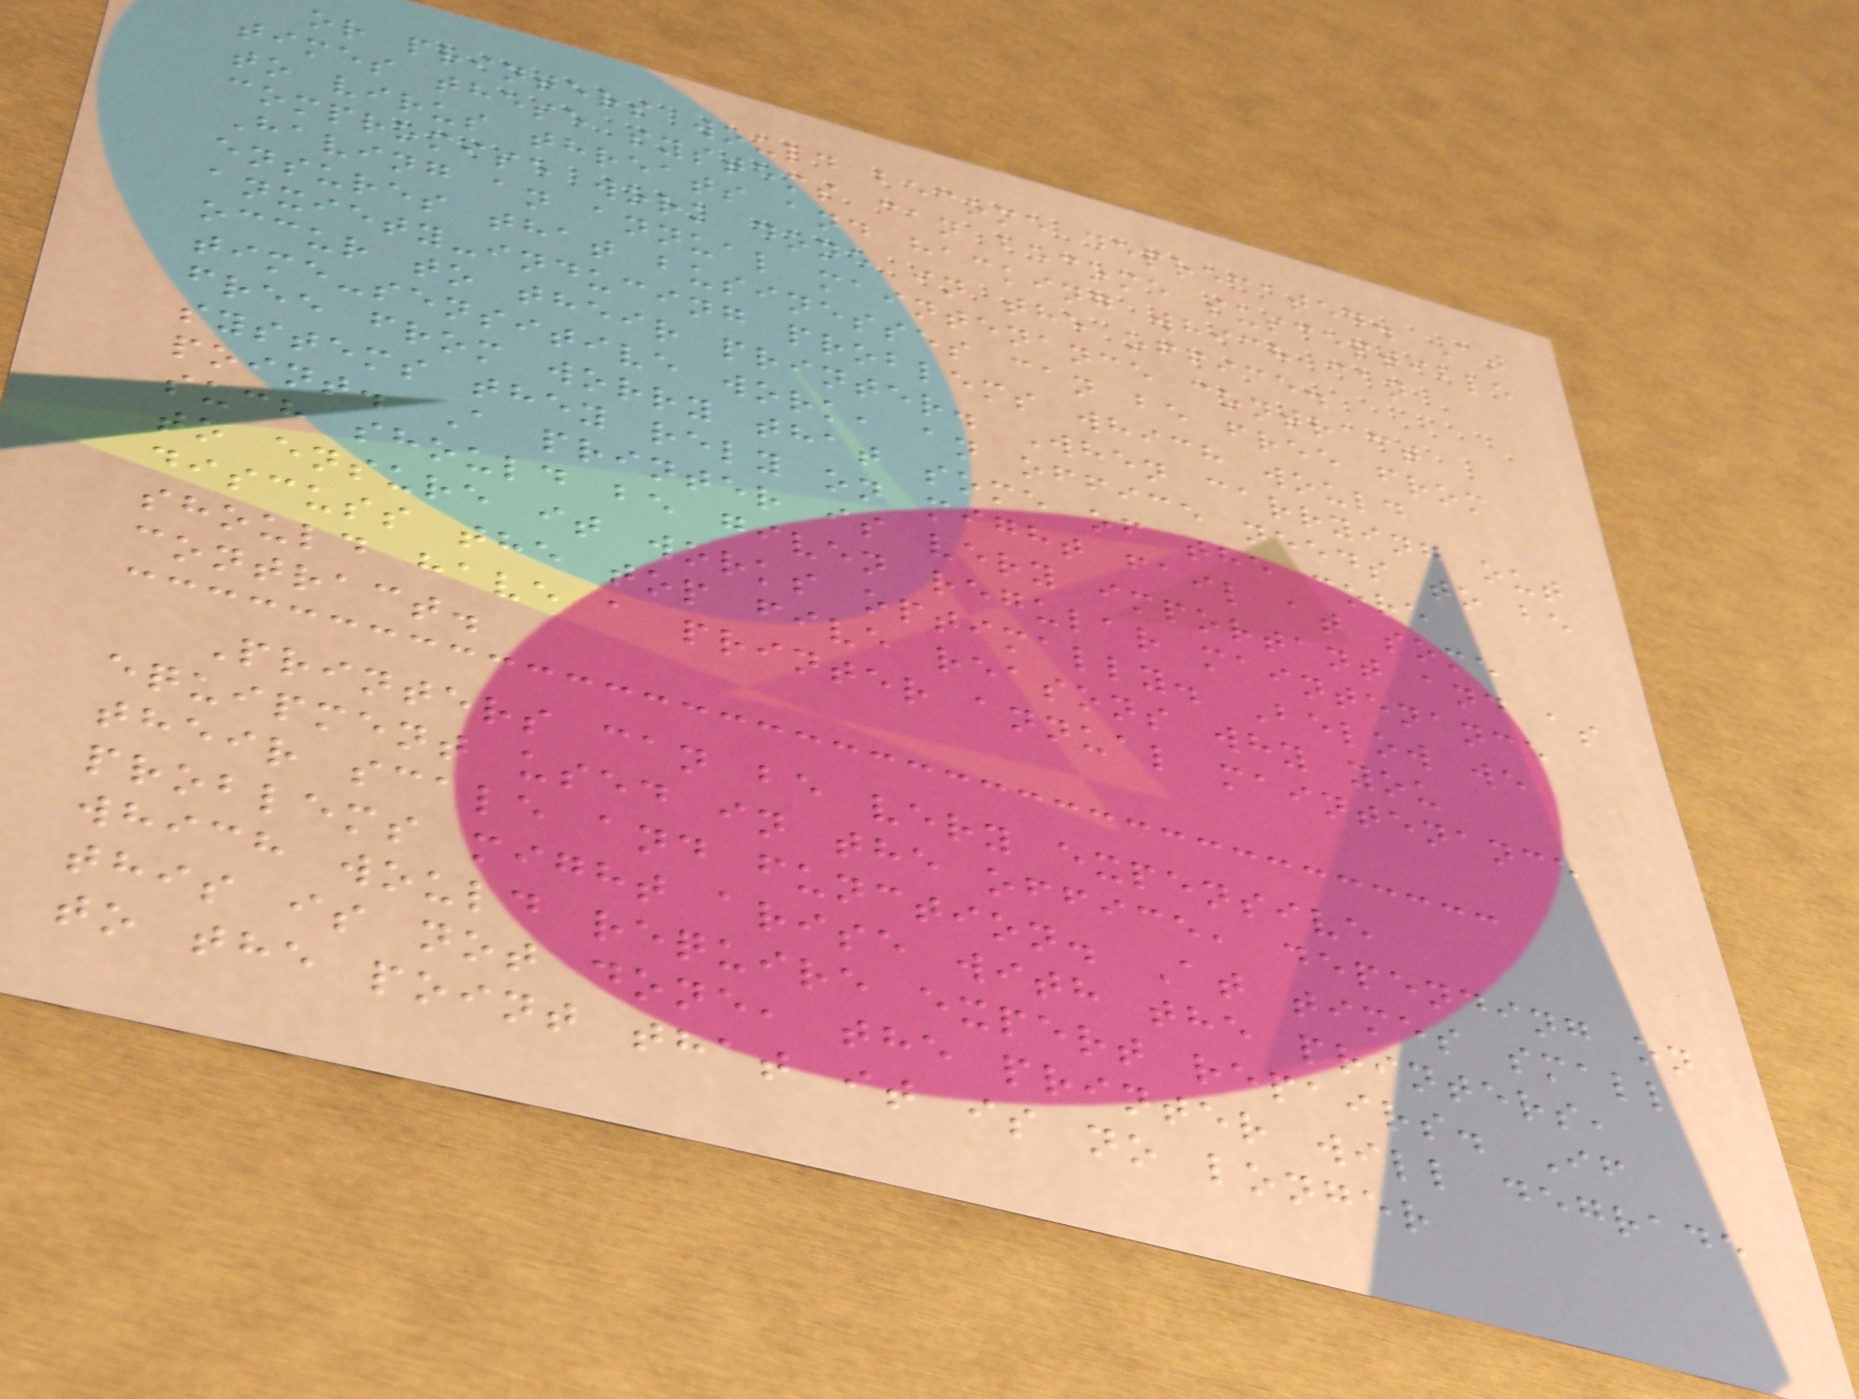or printers would become deprecated. At
times these systems can become susceptible
to virus threats and hacking which can
compromise work done in the office.
Having an annual maintenance contract
ensures that businesses can be free from
anxiety-inducing problems which would
occur to their printer. When carrying out
time-sensitive work, an office needs to be
free from worry that some of the core
systems they rely on might fail at some
point. A printer is very important and as
such should be given regular maintenance
to ensure it works optimally. Below we
discuss the top five reasons why you
should have a printer annual maintenance
contract.
Printers can be very expensive
equipment used in the office, depending on
their scale and function. At times small
problems might arise with the printers,
which would require expert repairs. If
this is not done, the printer will degrade
to the point that it is no longer
